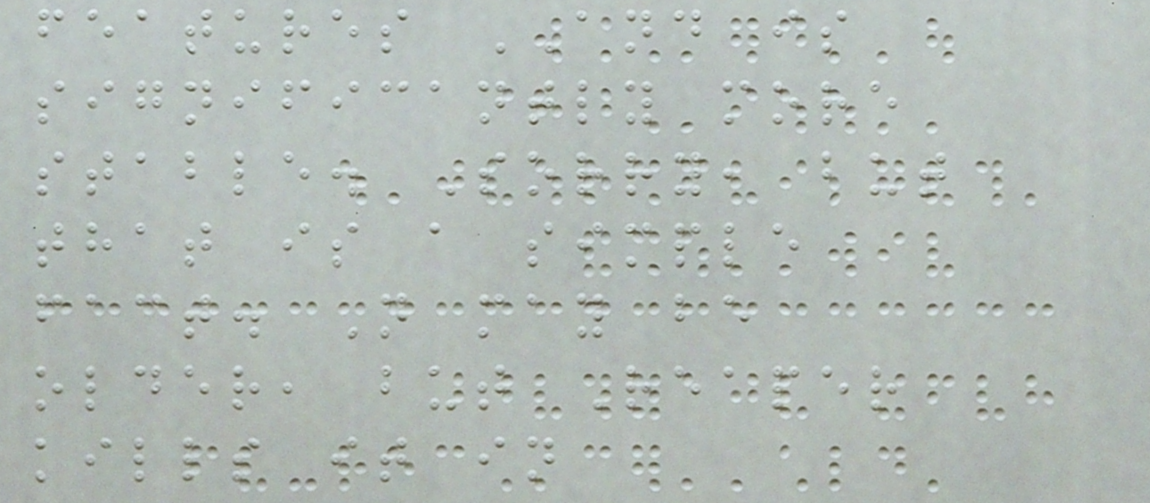features AND is
significantly more
stable. Sorry, but
that is a simple
fact. N may be
older, but Reaper
kills it in
